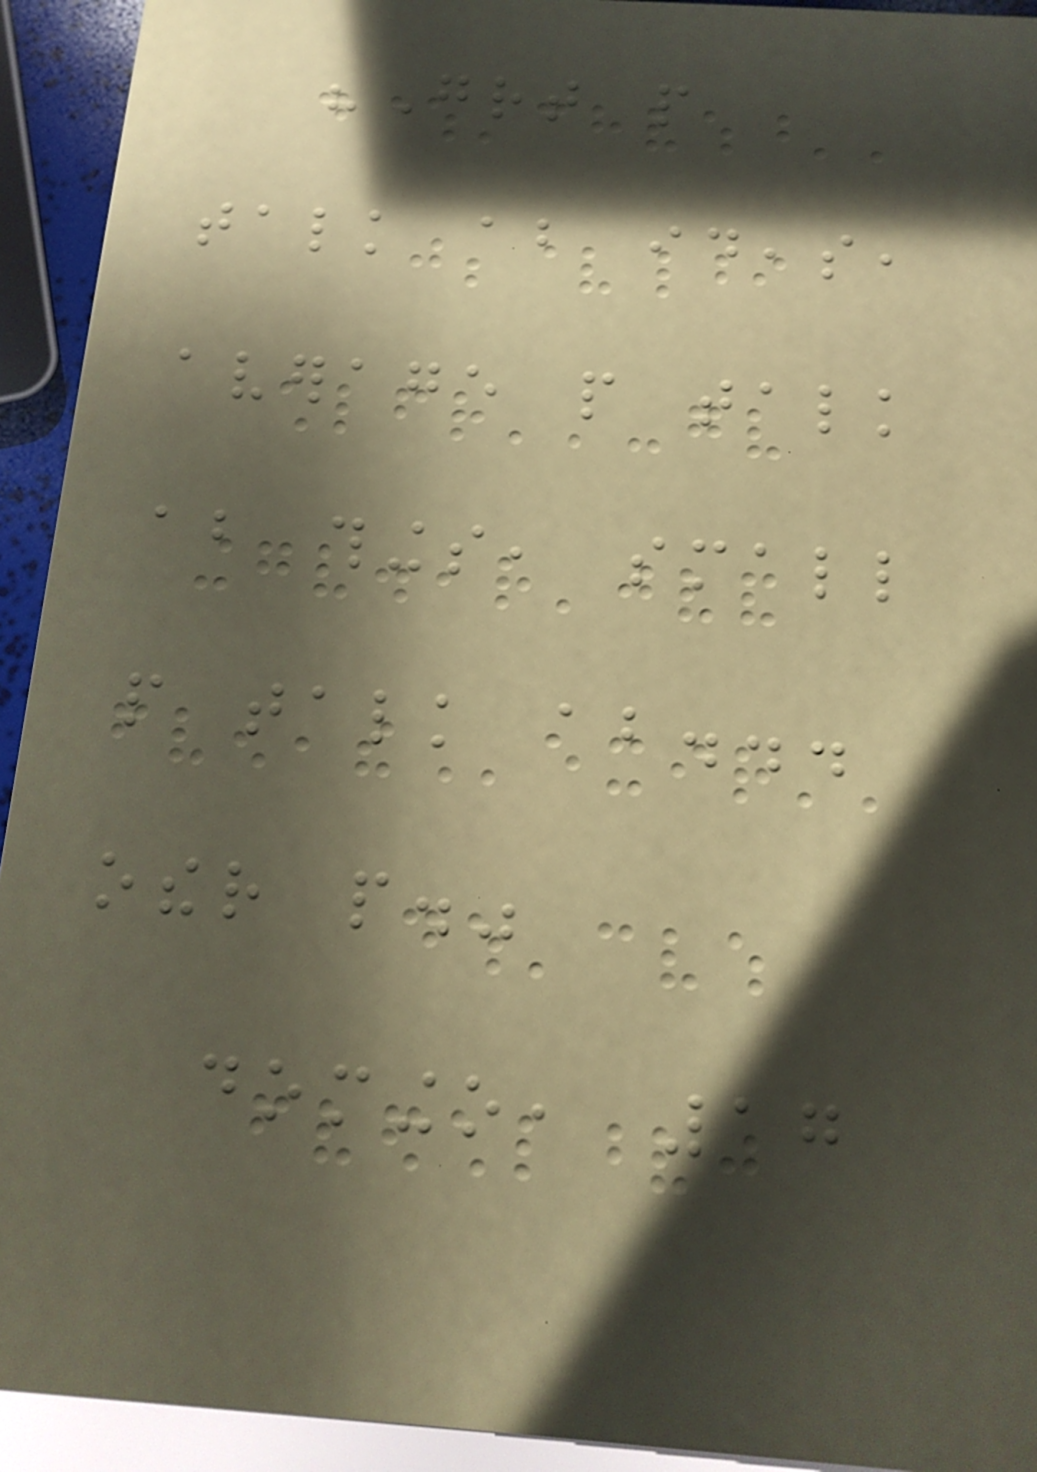"Great people
talk about ideas,
average people talk
about things, small
people talk about...
other people."
domingo, 17
